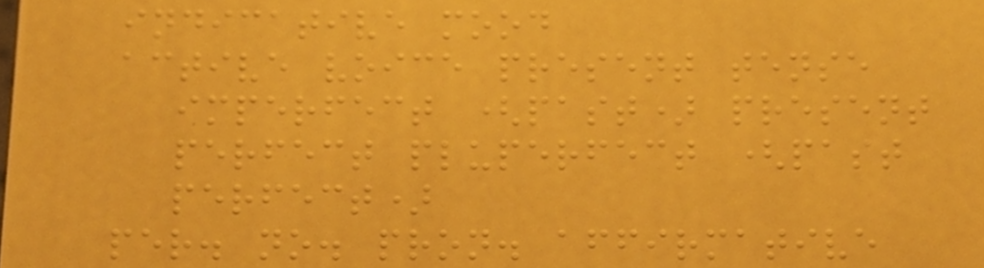indicative mood
active voice present tense
imperfect (past) present
perfect pluperfect (past
perfect)
per. no. pron. affirmative
